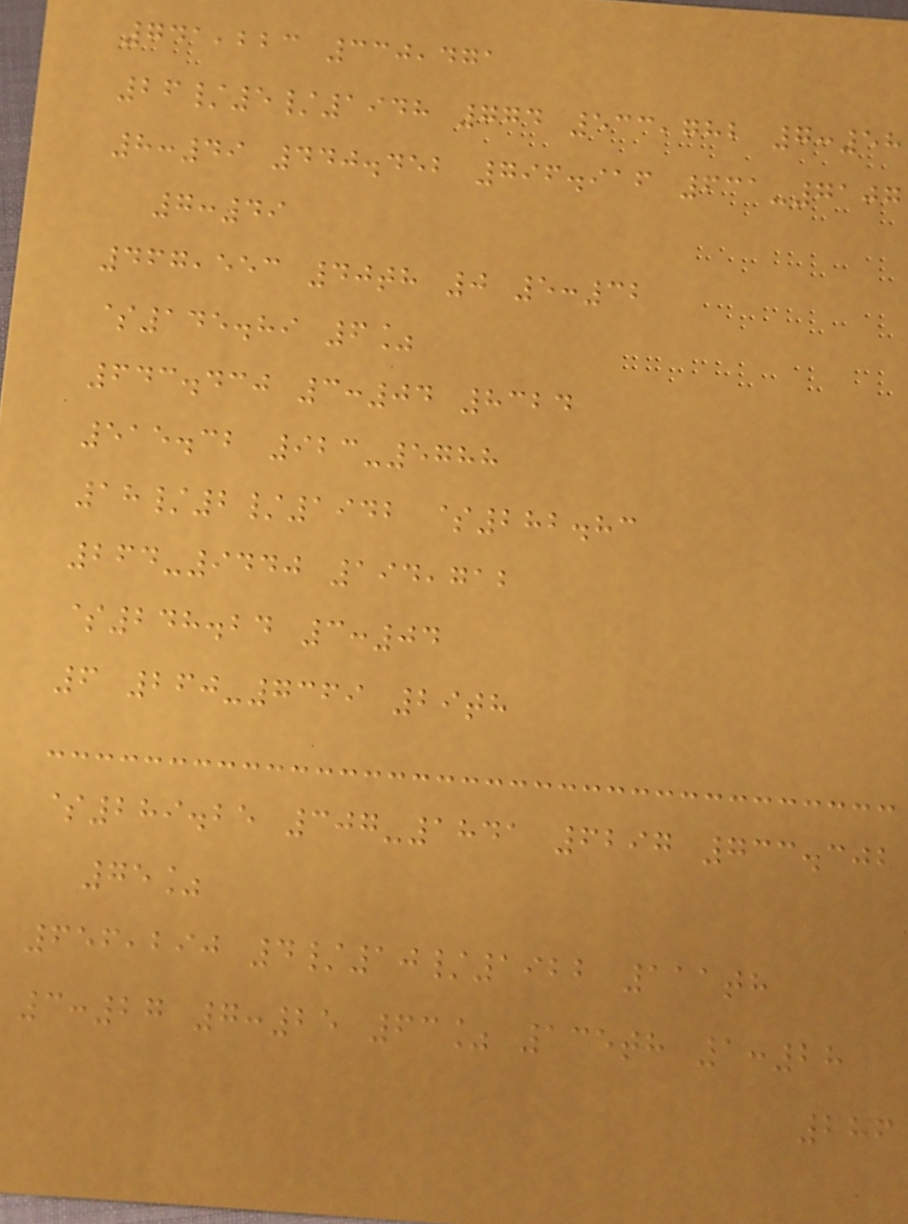741,223 330,471
26/5/1948 774 533,782 7:58
8:49 440.452 796.916 631-7107
7:49
467,553 40th 0 5:32
$145.89 6%
643.430 3:04 8324
515.32 923-5788
18/2/1942 $282.83
264-9440 194,712
$248.24 3:04
6 260-7369 29th
$289.25 307-1841 6297 733.302
75%
656,290 4/10/1922 111th
3:27 7:25 63% 135th 1:28
286
